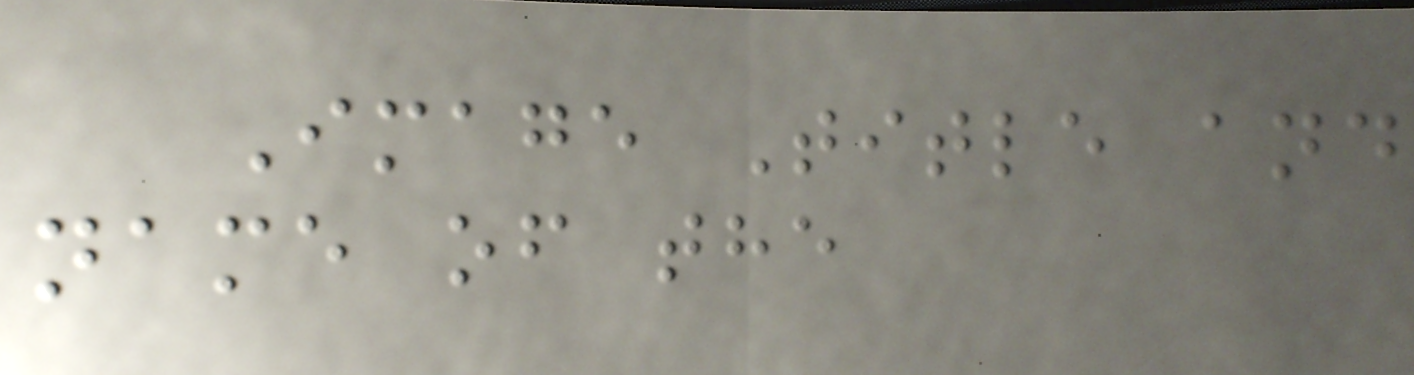Image Title and
name of the
